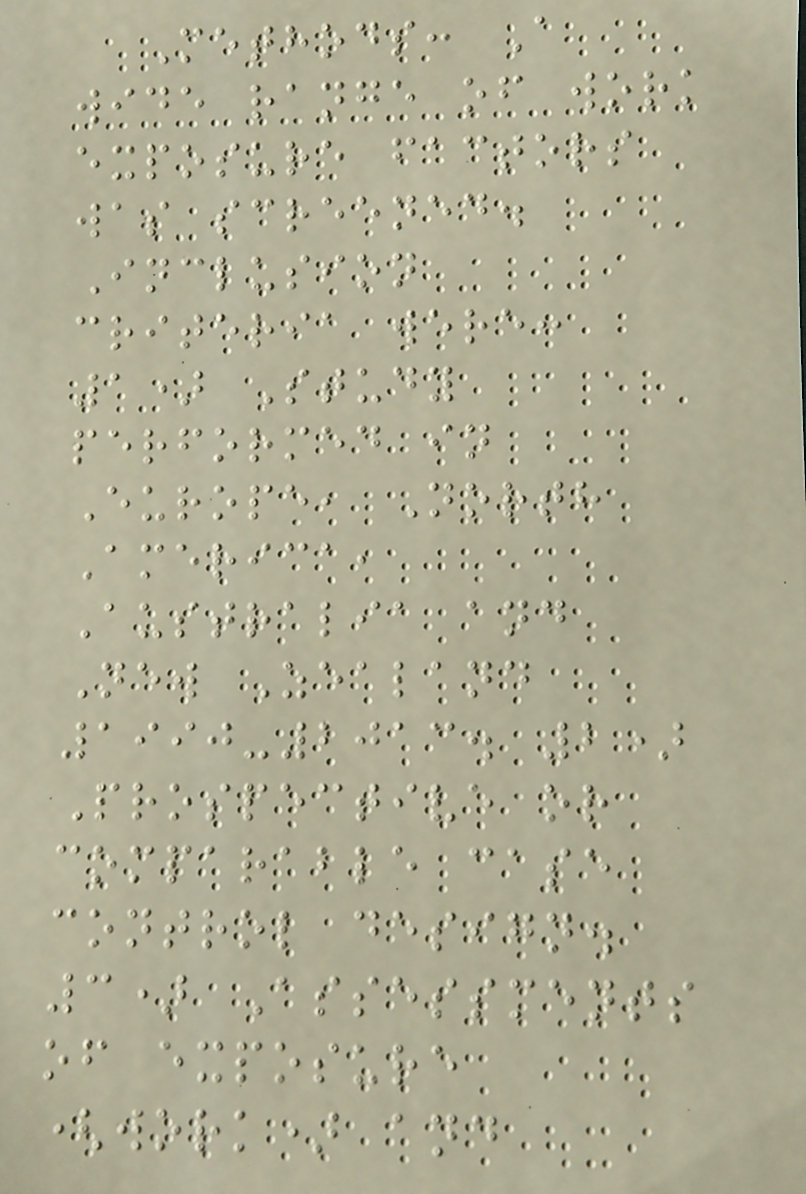Methods: A
wide range of work
exposure factors
was screened.
Inclusion
criteria were:
1) Study
performed in
Europe, North
America,
Australia and
New Zealand
1990-2013. 2)
Prospective or
comparable case
control design.
3) Assessments
of exposure
(work) and
